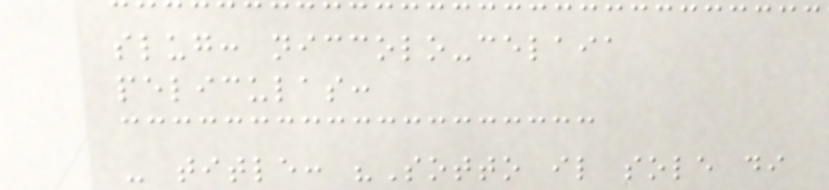slug: niccolo-celaia
peliculas:
- title: "Sotto il sole di
